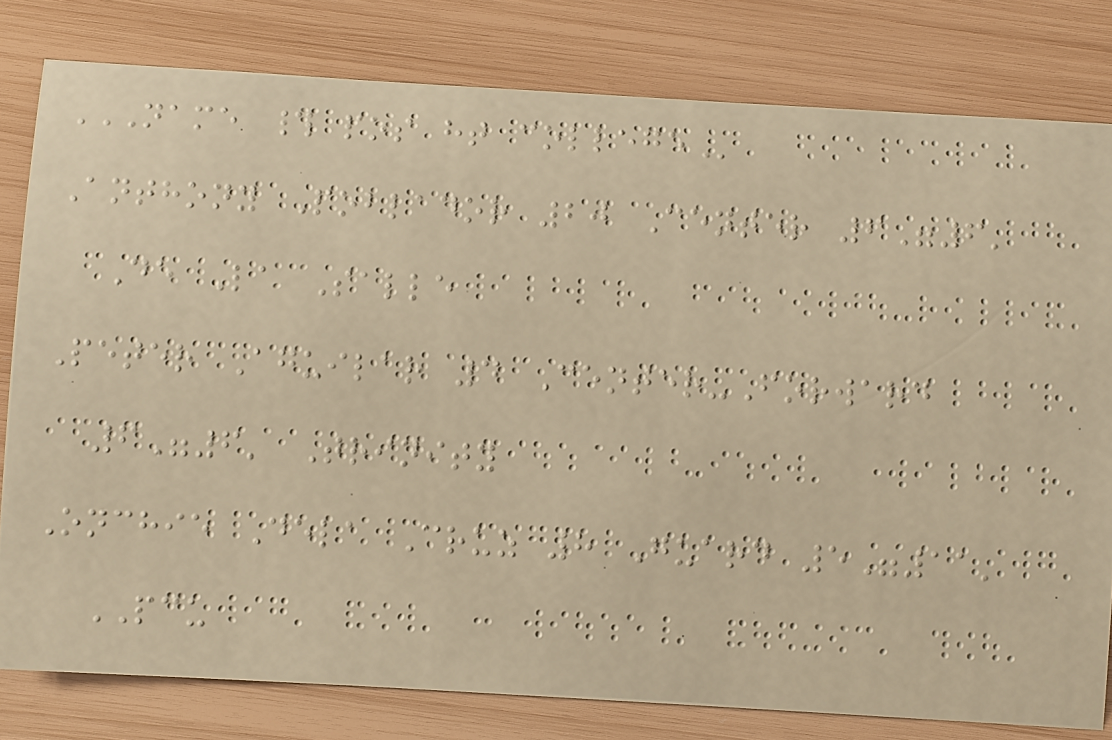NAME # POS HT COLLEGE
Anthony Poblador 20 Center 6"6'
De La Salle
Peter Aguilar 4 Center-Forward
6"6' Trinity
Onchie Dela Cruz 8 Guard 5"11'
PCU
